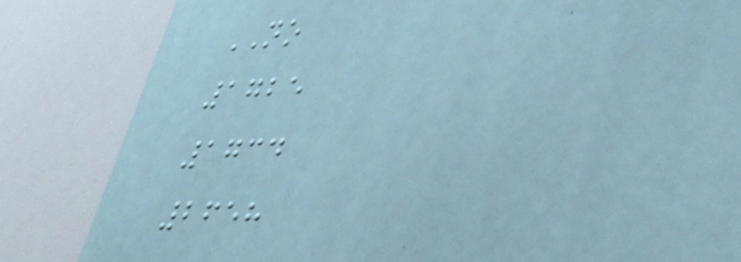NO
1725
1734
2658
